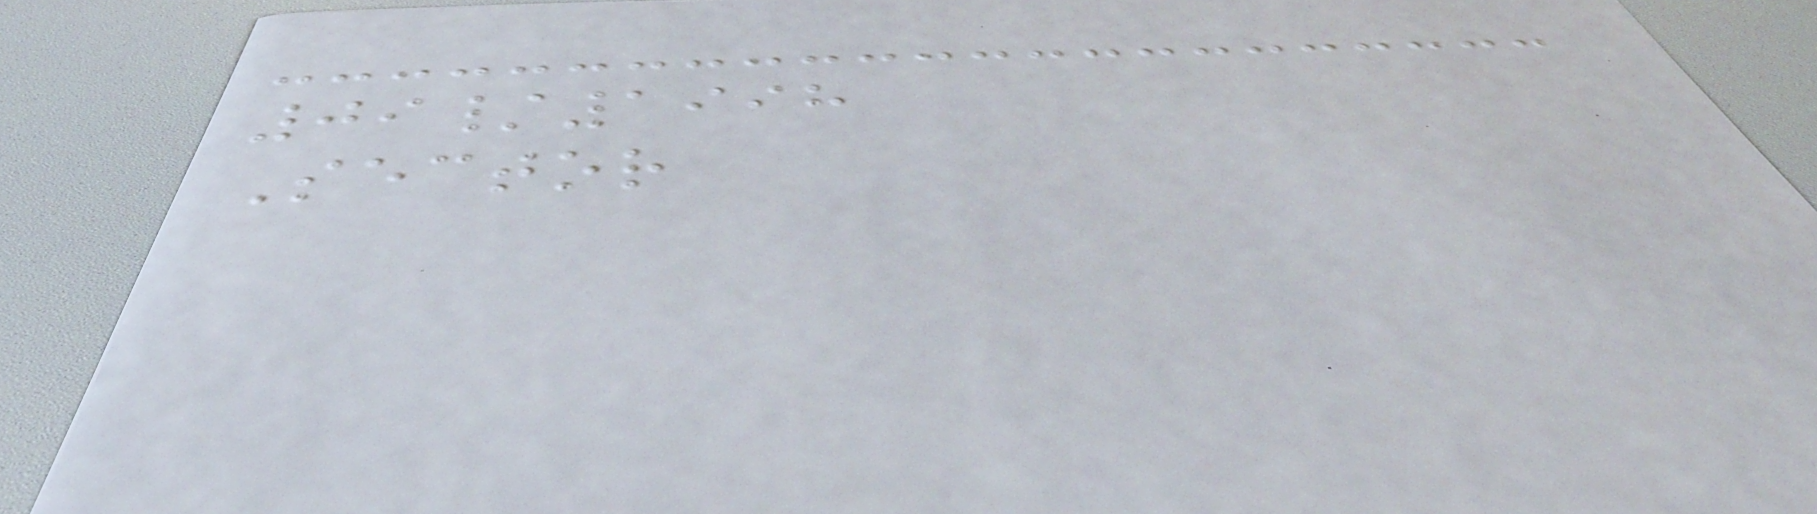09/1998
Sector
